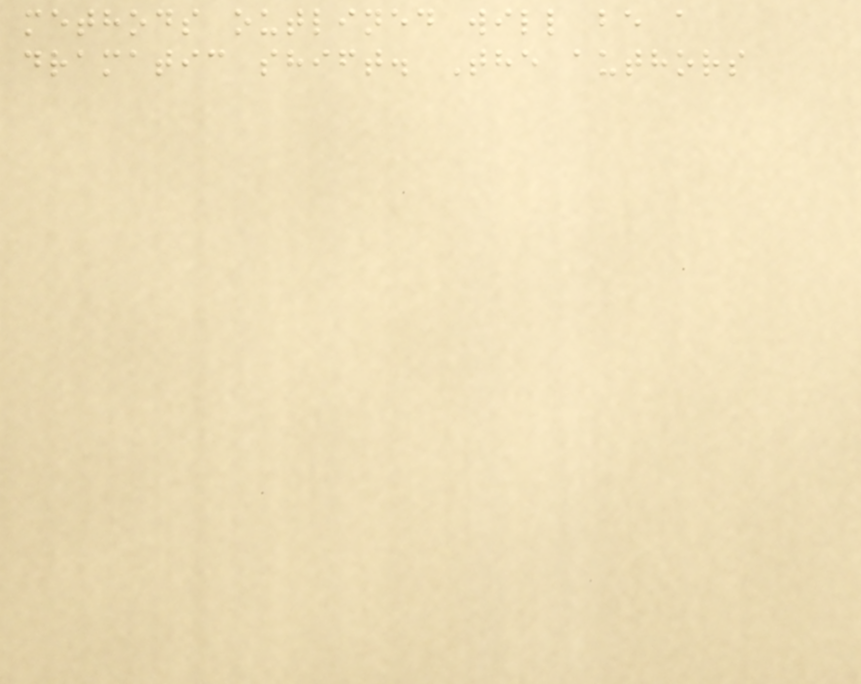methods outlined will be a
dramatic shift. The authors
